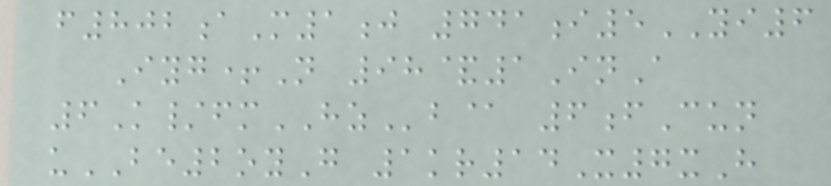f802aM1j 741i5YI6
Iyg+N 98&1InA
6K/fmHZb@ 6fCun
uBE2oyG 1kr14X7xH
